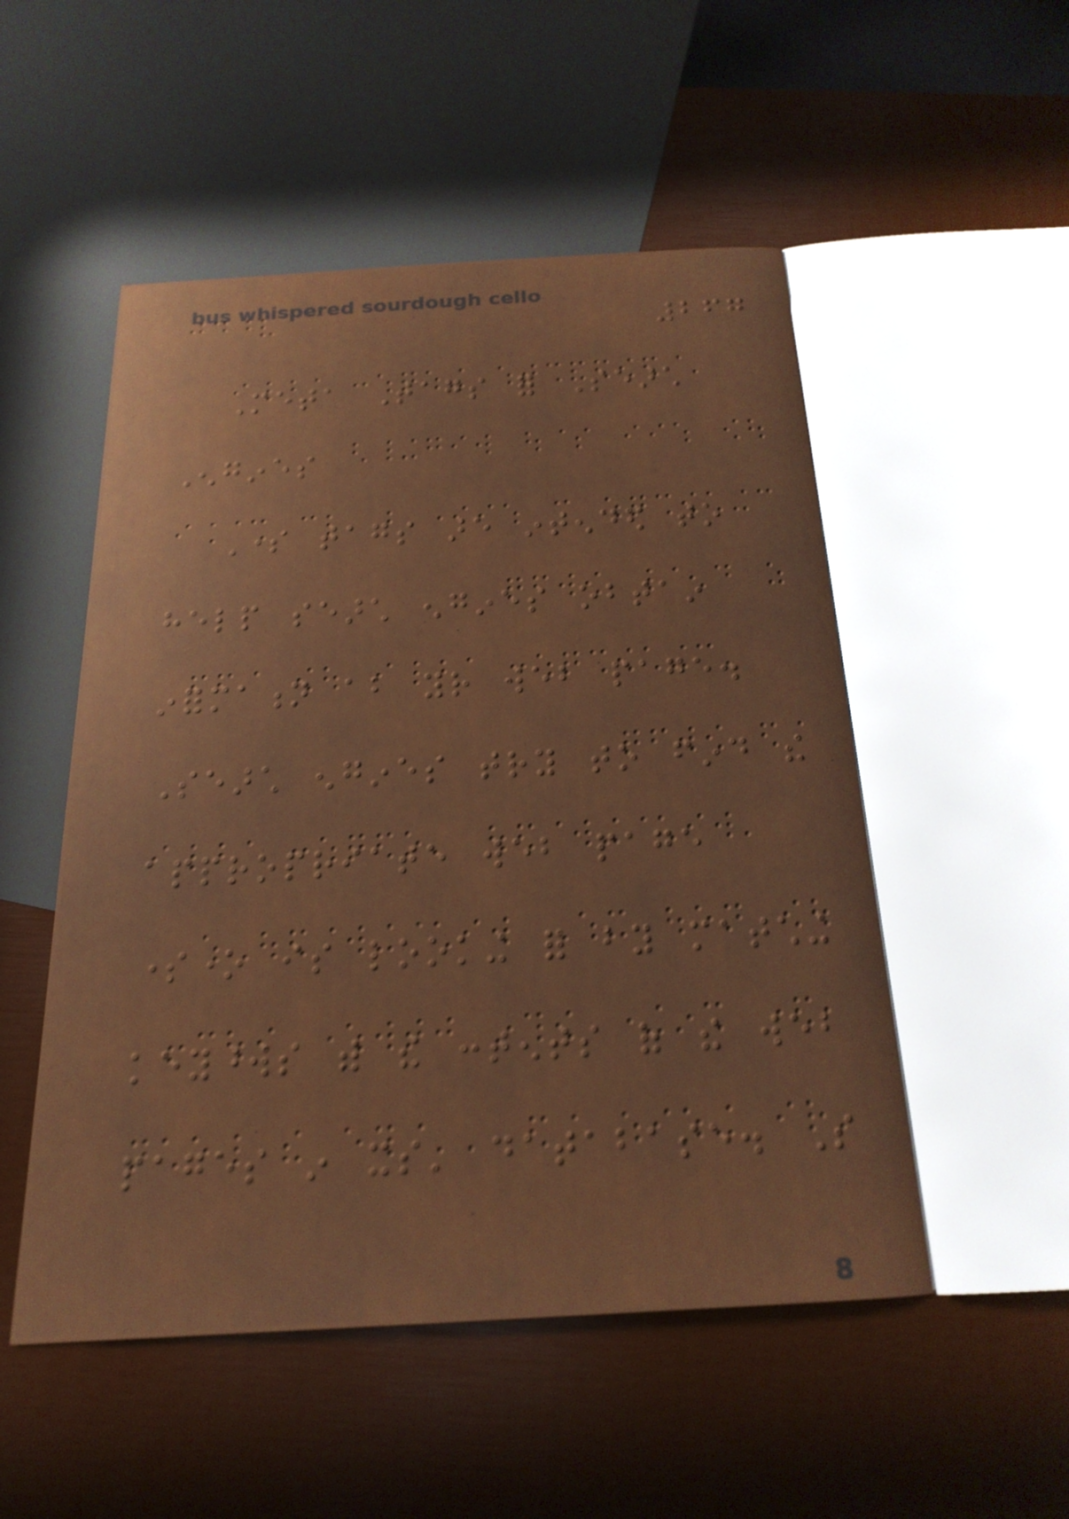267
Meta Tags for Search
Engines
Some tags are intended to
help search engines obtain
information about your web page.
Search engines try to find the
appropriate web page
someone is looking for by matching
keywords with the contents of the web
pages in its' database. So
